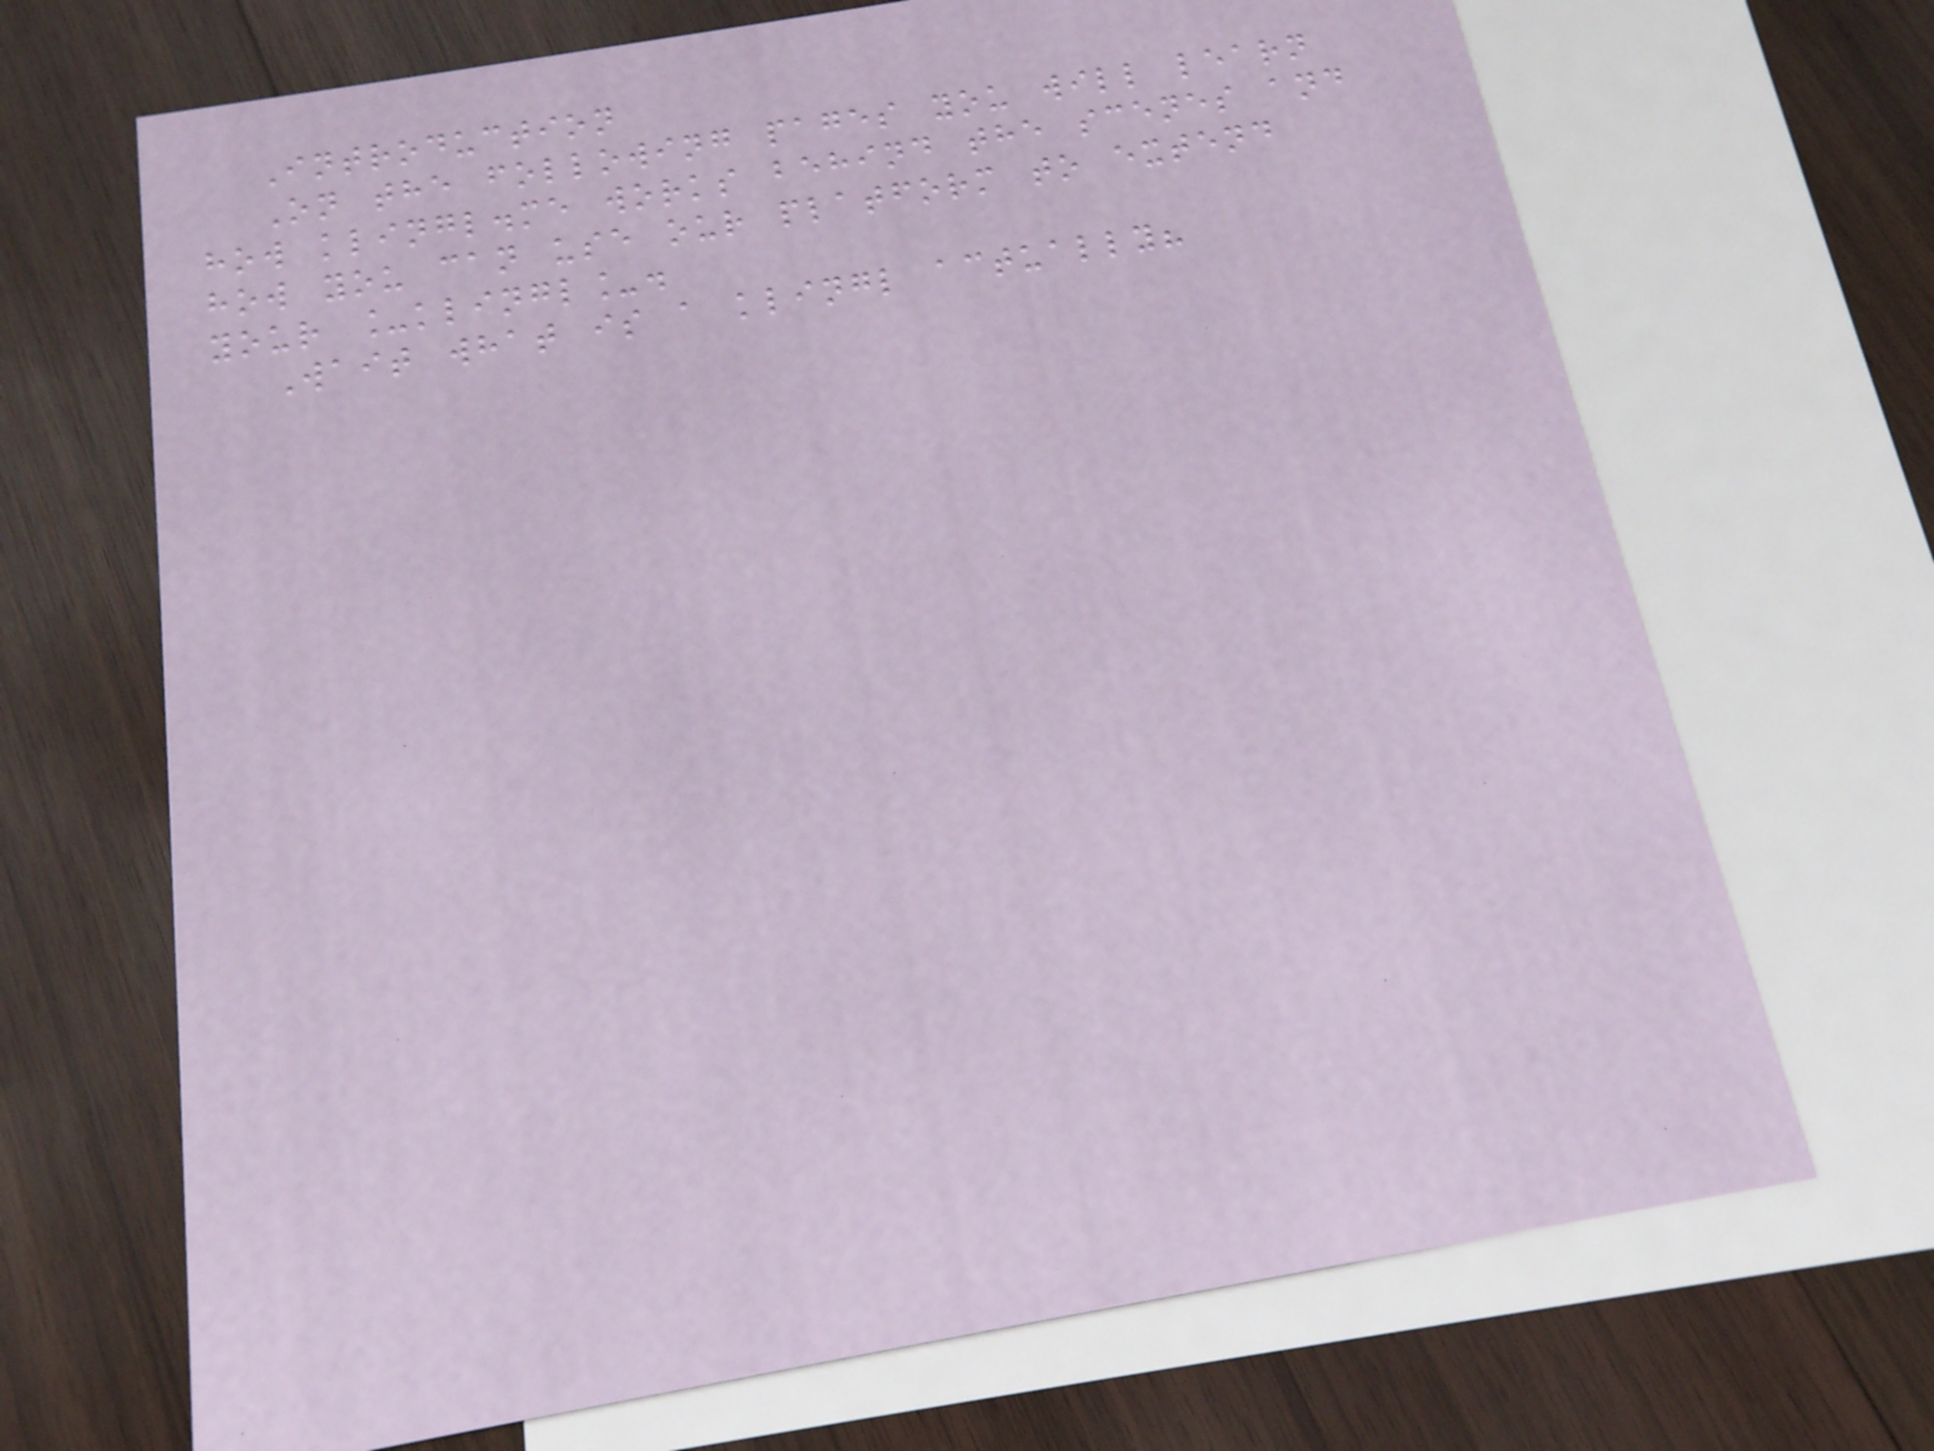Introduction
On the following pages you will learn
how klingl.me works behind the scenes and
how you can use our platform to extend
your _klingl_.
Wait what is a klingl actually?
